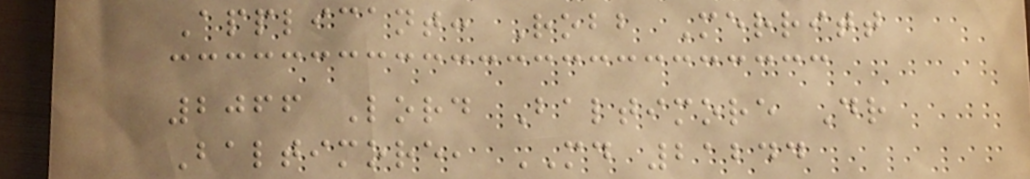Applicant: Robb Merritt
2066 Lord Baltimore Dr
Baltimore, MD 21244
